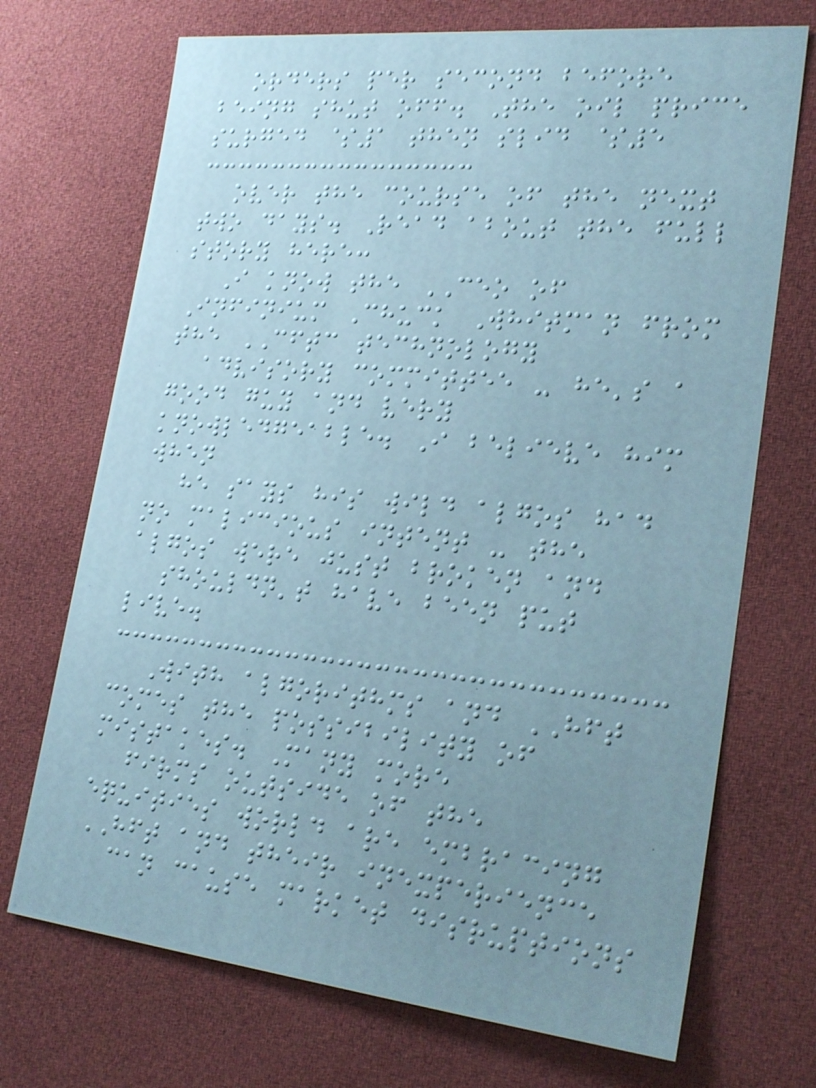orders per second before
being shut off. The oil price
surged $1 then slid $5
over the course of the next
two days. Read about the full
story here:
I know the CEO of
Infinium Chuck Whitman from
the CFTC technology
advisory committee - he's a
good guy and very
knowledgeable. I believe him
when
he says his wild algos had
no malicious intent - the
algos were just broken and
shouldn't have been put
live.
With algorithms and HFT
comes the possibility of
mistakes. Many more
firms outside of the
equities world are embracing
HFT and their inexperience
can cause market disruptions
